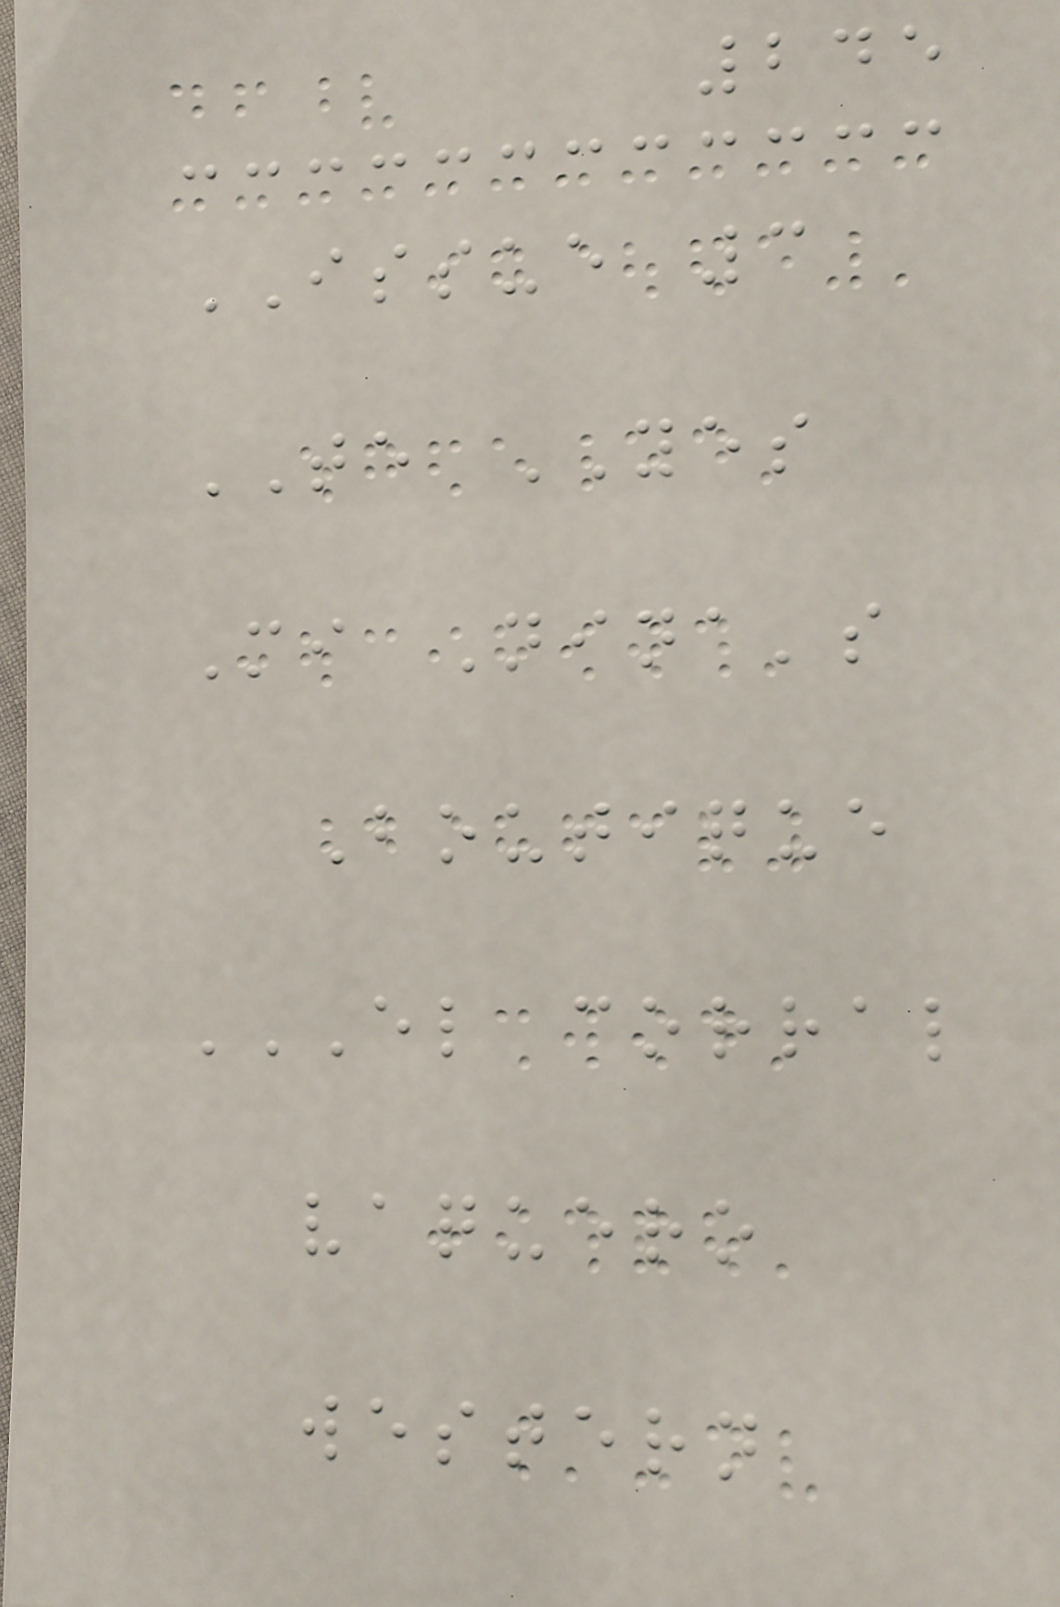245
ISSUE 3
TE YES
Mi Nina's
Boutique
EL CORRAL
VAQUERO
WESTERN
